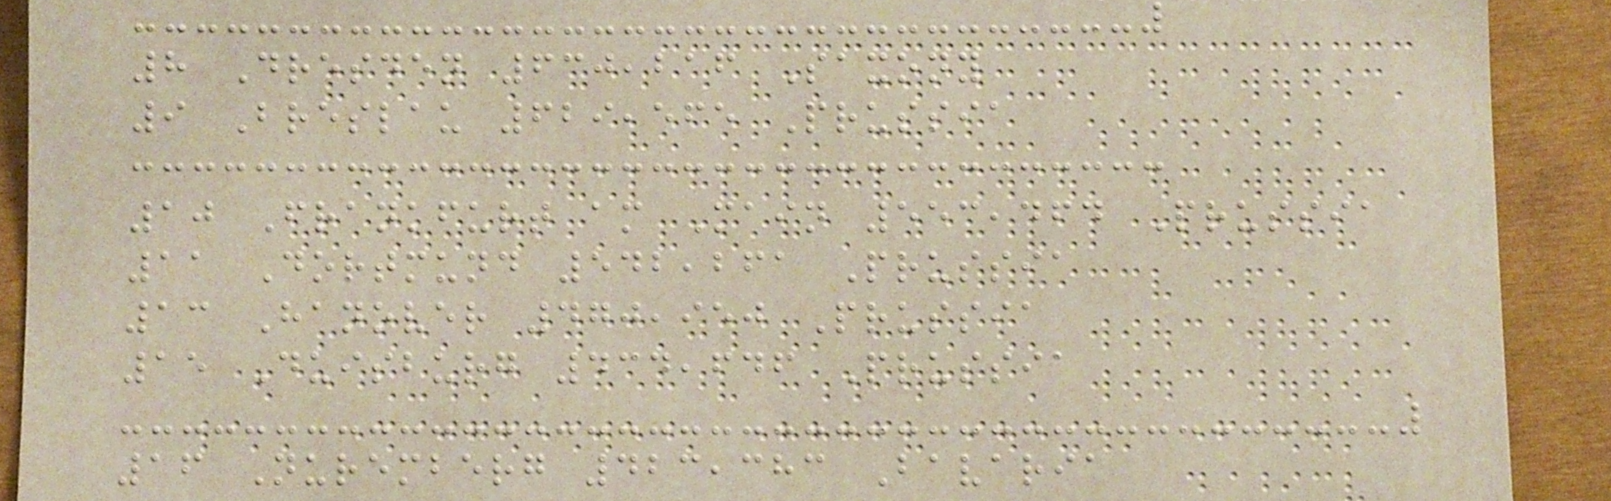8 Dresden 630,216 Saxony
9 Breslau 629,565 Prussia
10 Frankfurt am Main 553,464 Prussia
11 Dortmund 542,261 Prussia
13 Hanover 470,950 Prussia
15 Duisburg 434,646 Prussia
16 Nuremberg 423,383 Bavaria
